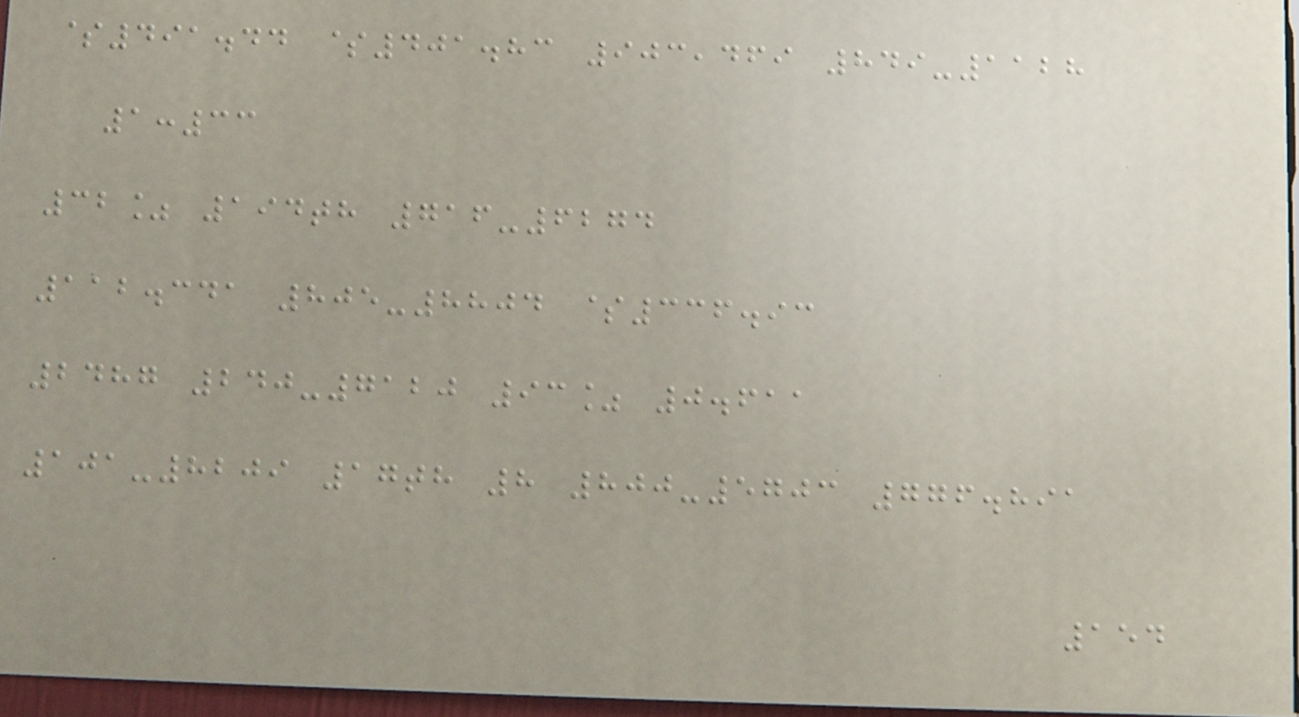$491.44 $401.83 903,469 849-1128
1:33
32% 194th 716-6274
112.341 805-8804 $336.93
2487 240-7120 93% 0.611
101-8209 17th 8 800-5703 776.891
154
